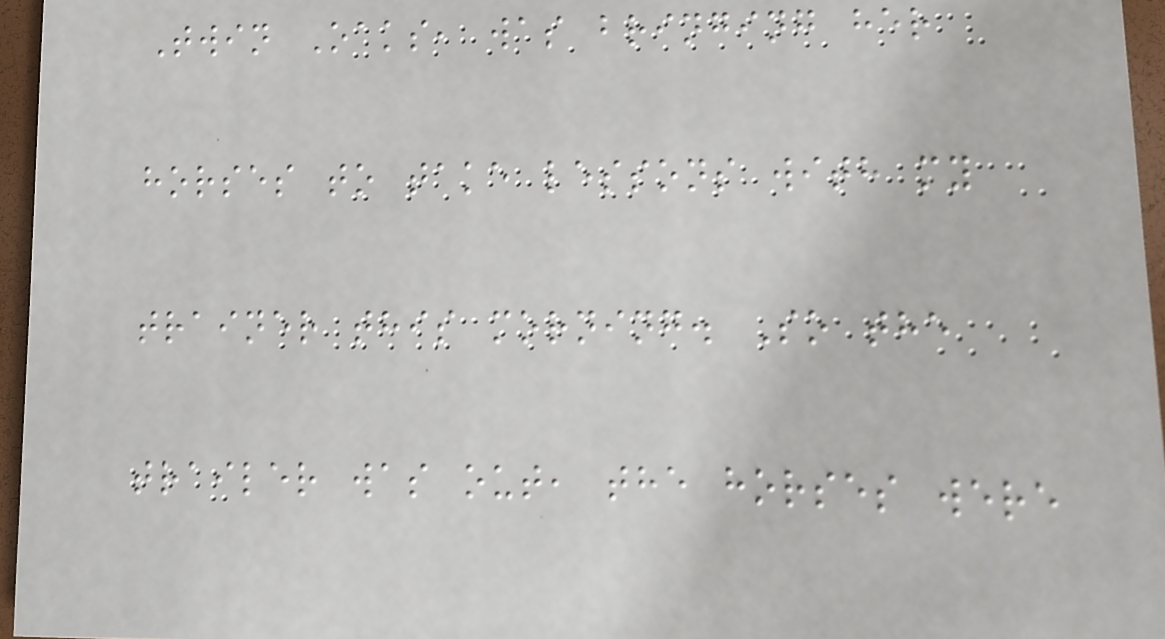Twin Oaks, was bringing her
horses to take lessons with my
trainer this morning. So the
trailer was out, the horses were
